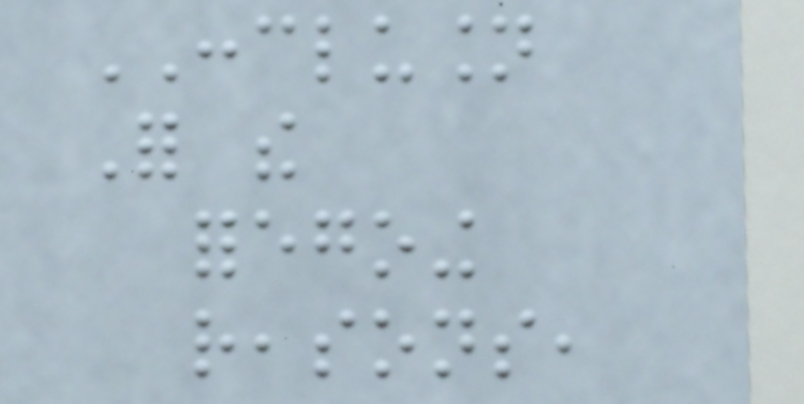CONCLUSION
For the
foregoing
reasons,
